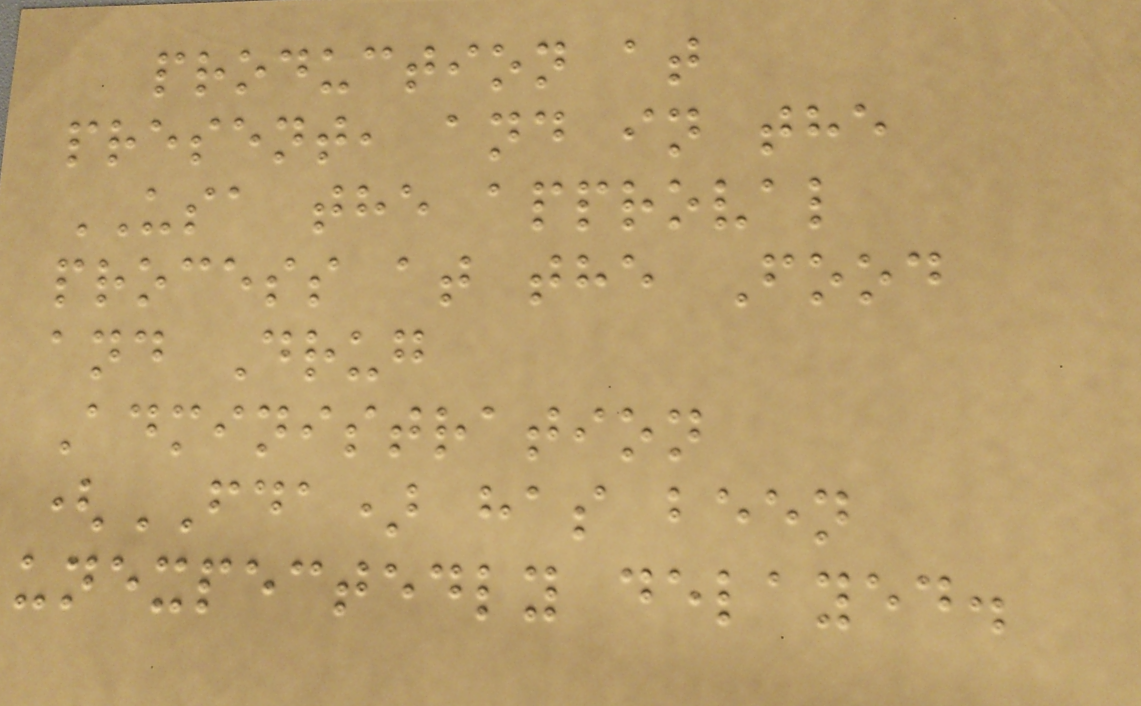production at
present, and in the
USA the approval
process at the Food
and Drug
Administration
(FDA) has been
unexpectedly delayed.
